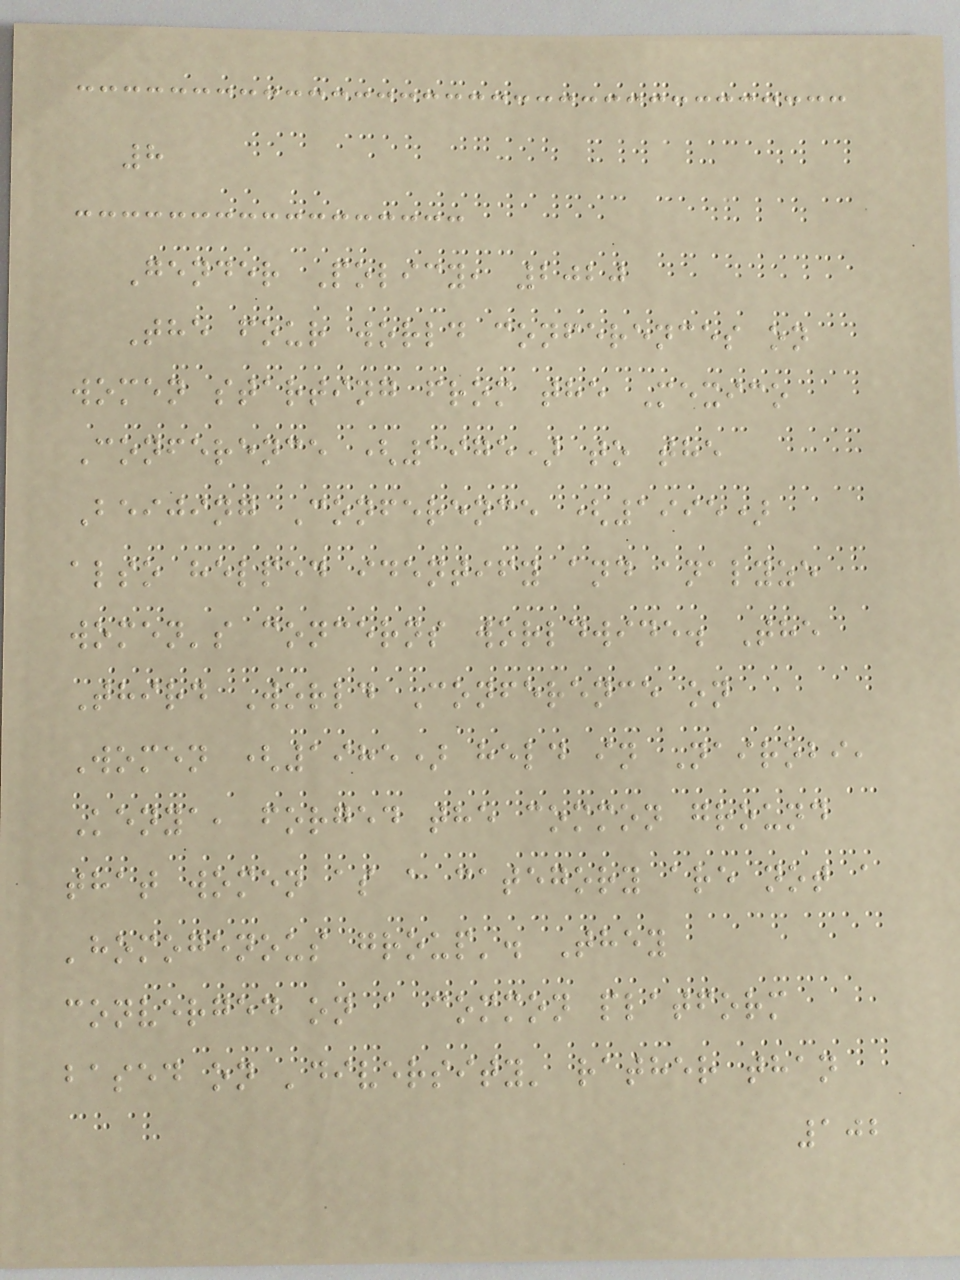8
Gender Policy, 2020
The four world conferences on
women starting from the Mexico
Conference (1975) to the
Beijing Conference (1995)
also helped identify and analyze
women's concerns worldwide. The
Third World Conference on
Women (1985) held in Nairobi,
Kenya, forged the common ground
that women as a category are not a
'homogenous group'. They
converged on a common platform
based on 'diversity' rather than
102
